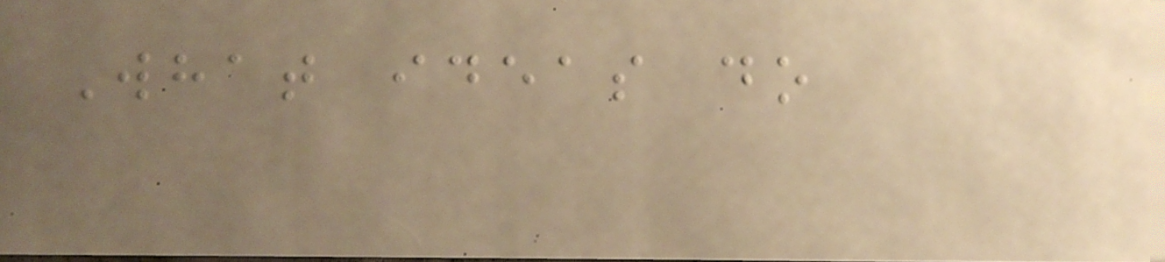What ideas do
